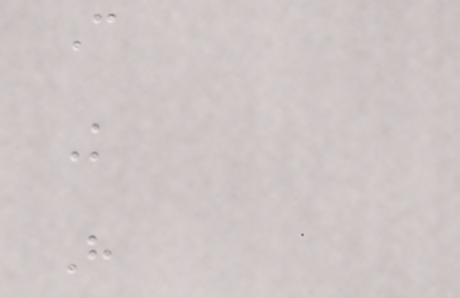C
K
H
